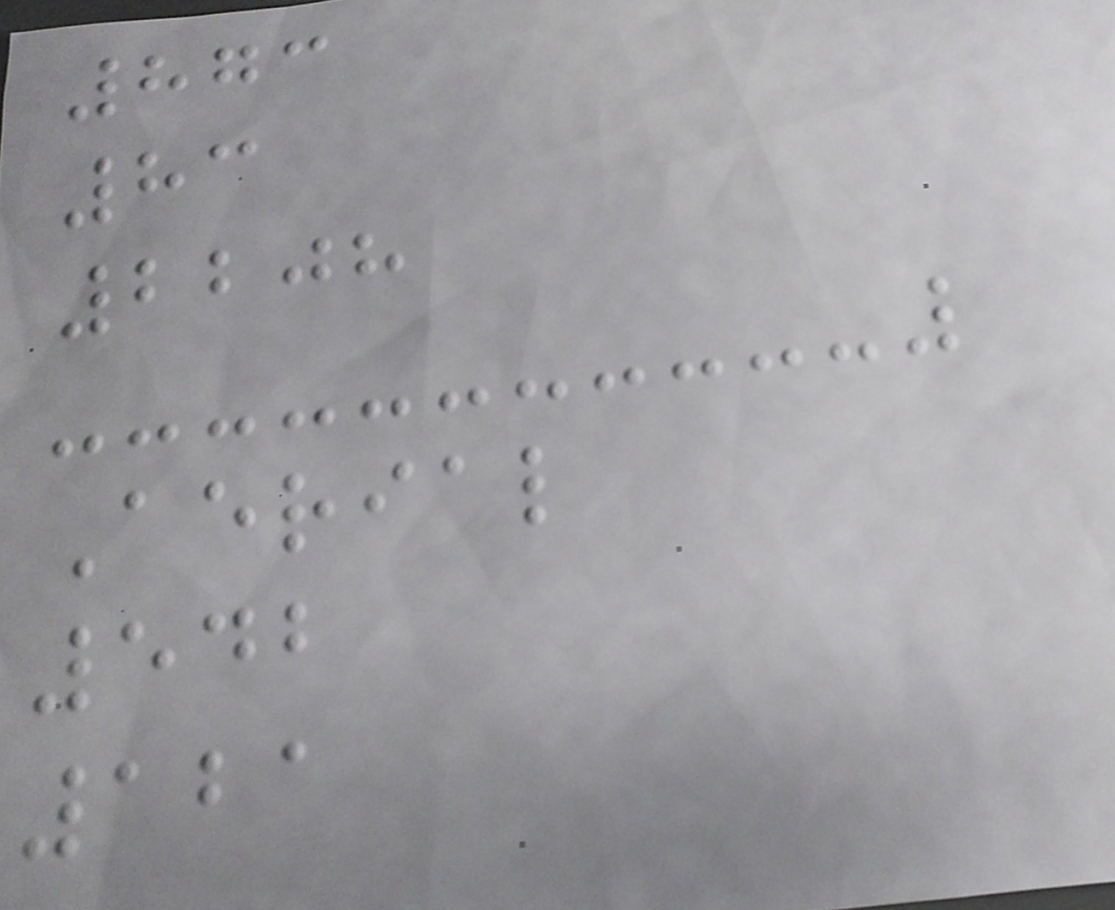873
83
2208
Aerial
542
121
